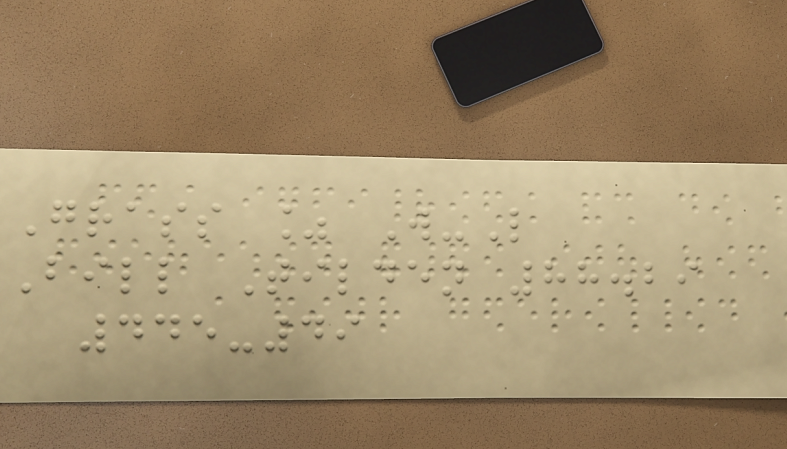Grass % W-L
Bill Tilden 88.29
445-49
